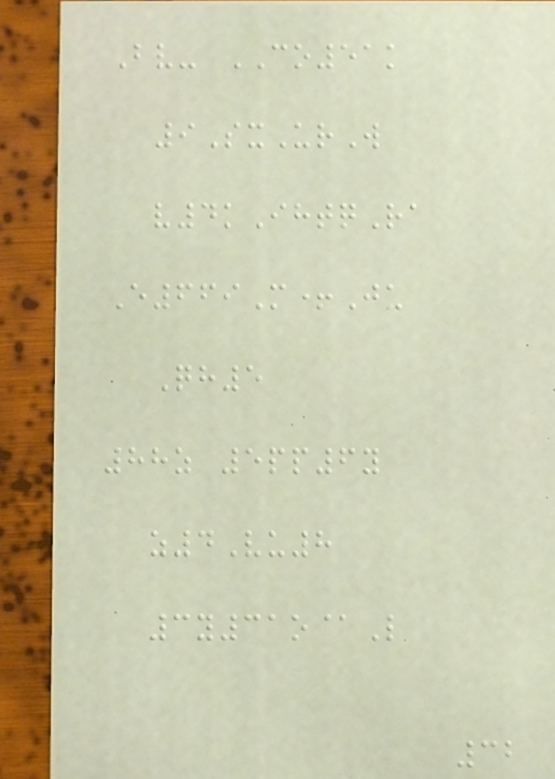Bv- CO51k
9SxUrW
v4kIhtqRa
E669M+Ju
Qh5
88z 5pp6y
z4Vu8
3y31o@L
32
